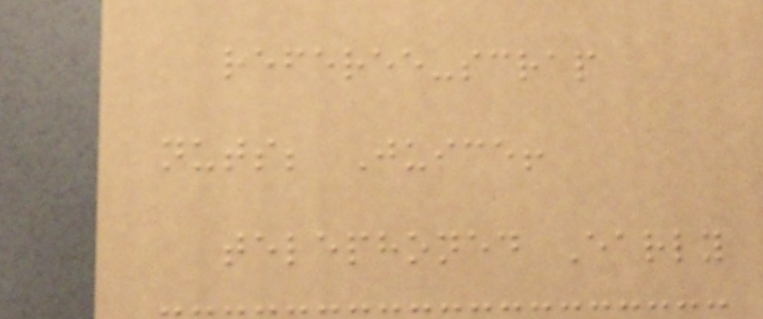referee-scrap
nuts; Juice!
telephoned Early
